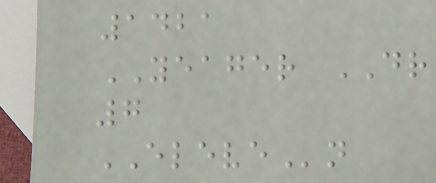1421
YEAGER DR
7
ELEVEn
